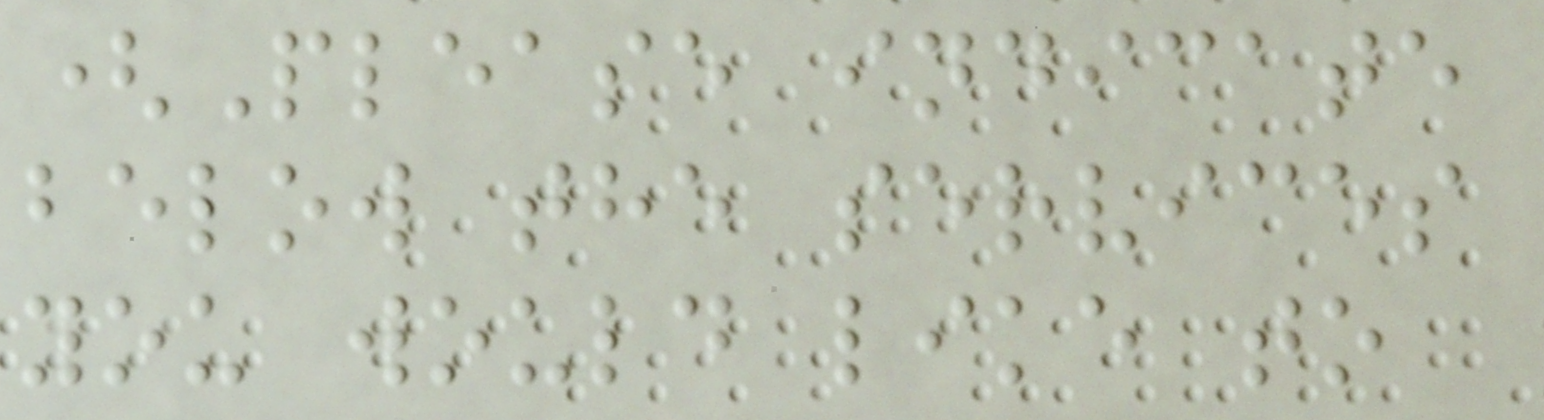(Please indicate
below the services
you would like to
